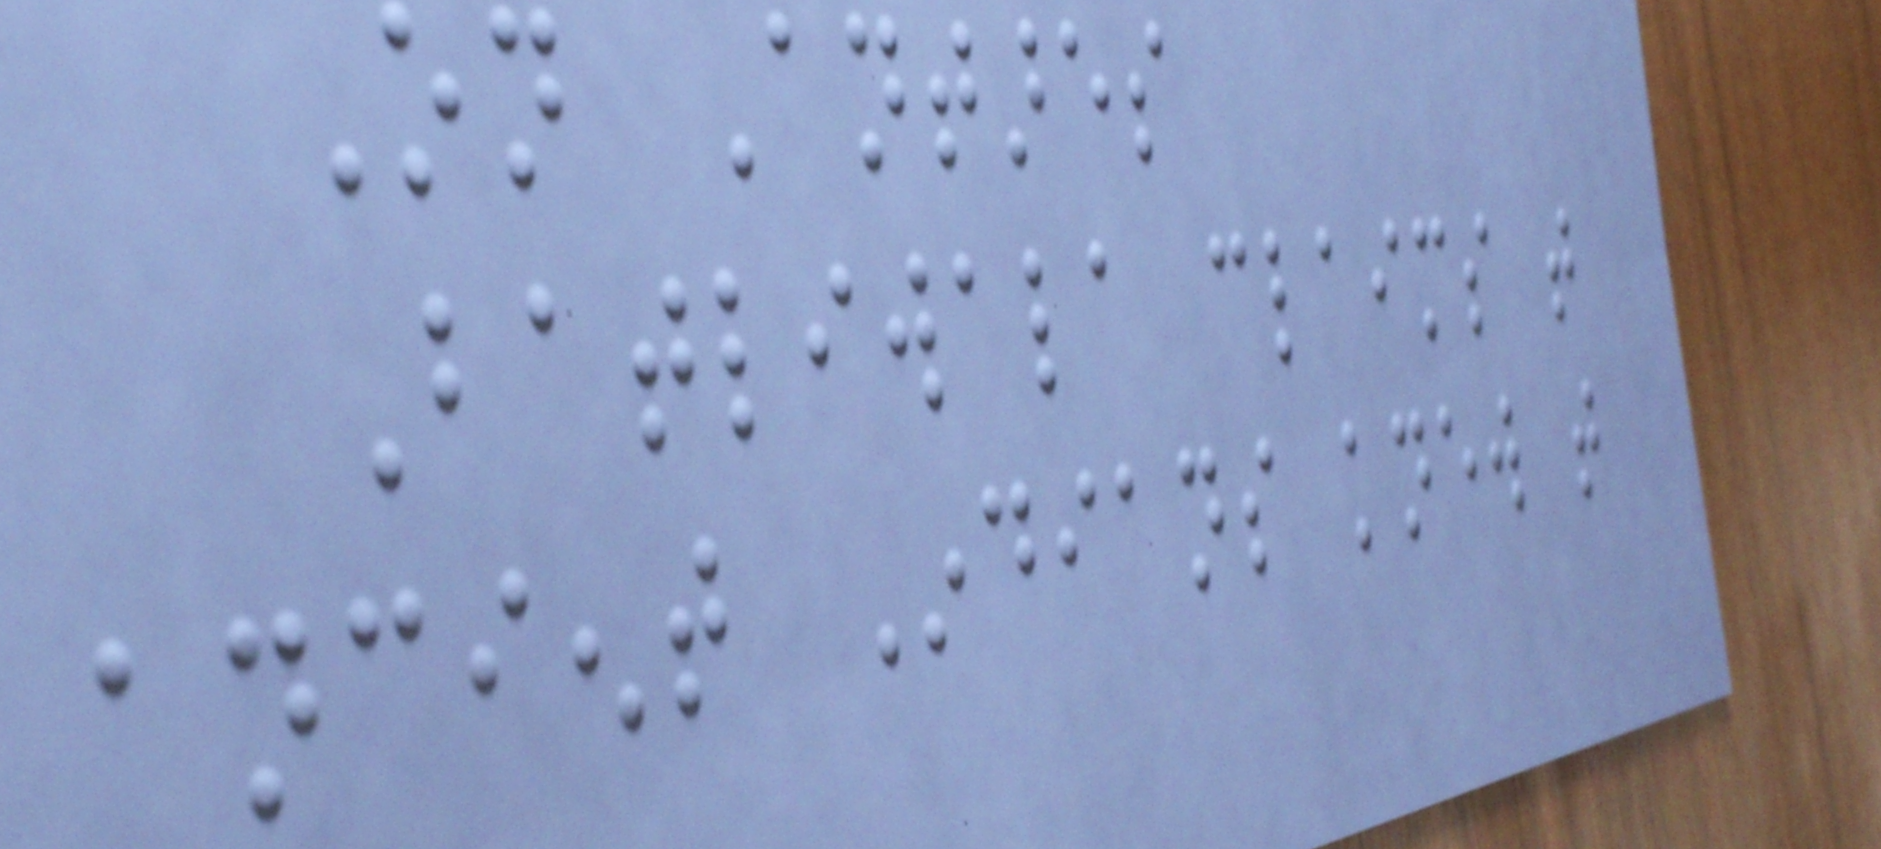On Antares
Batliwala claims that
ancient Indians knew that
